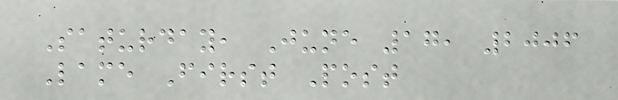Saturday, June 17, 2006
Lame First Post
